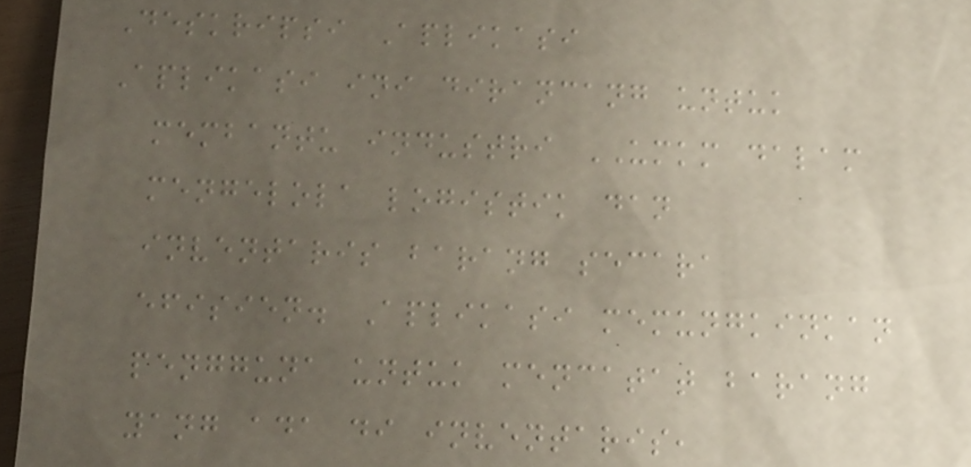Deskripsi Aplikasi
Aplikasi ini dirancang untuk
membantu industri UMKM dalam
mengelola logistik dan
inventaris barang secara
efisien. Aplikasi memungkinkan
pengguna untuk mencatat barang
yang ada di inventaris,
